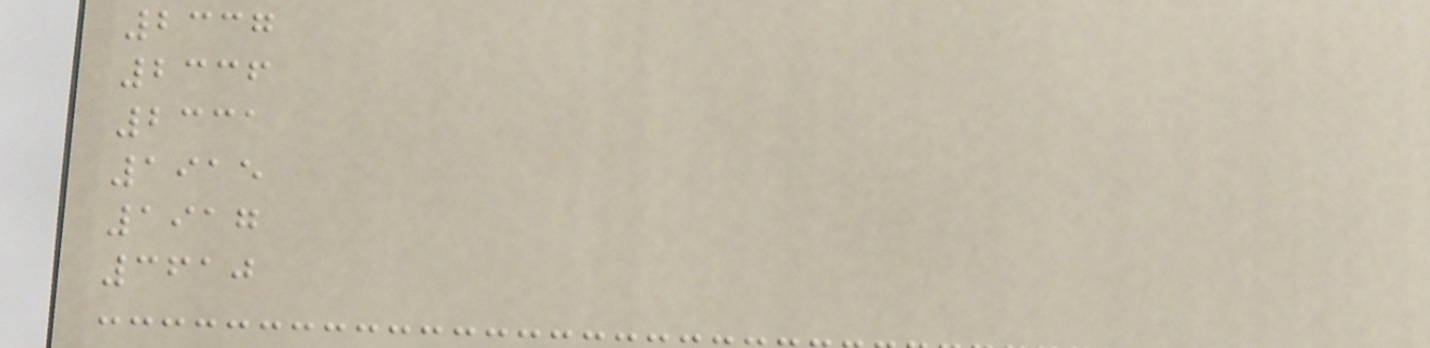2337
2336
2331
1915
1917
3610
